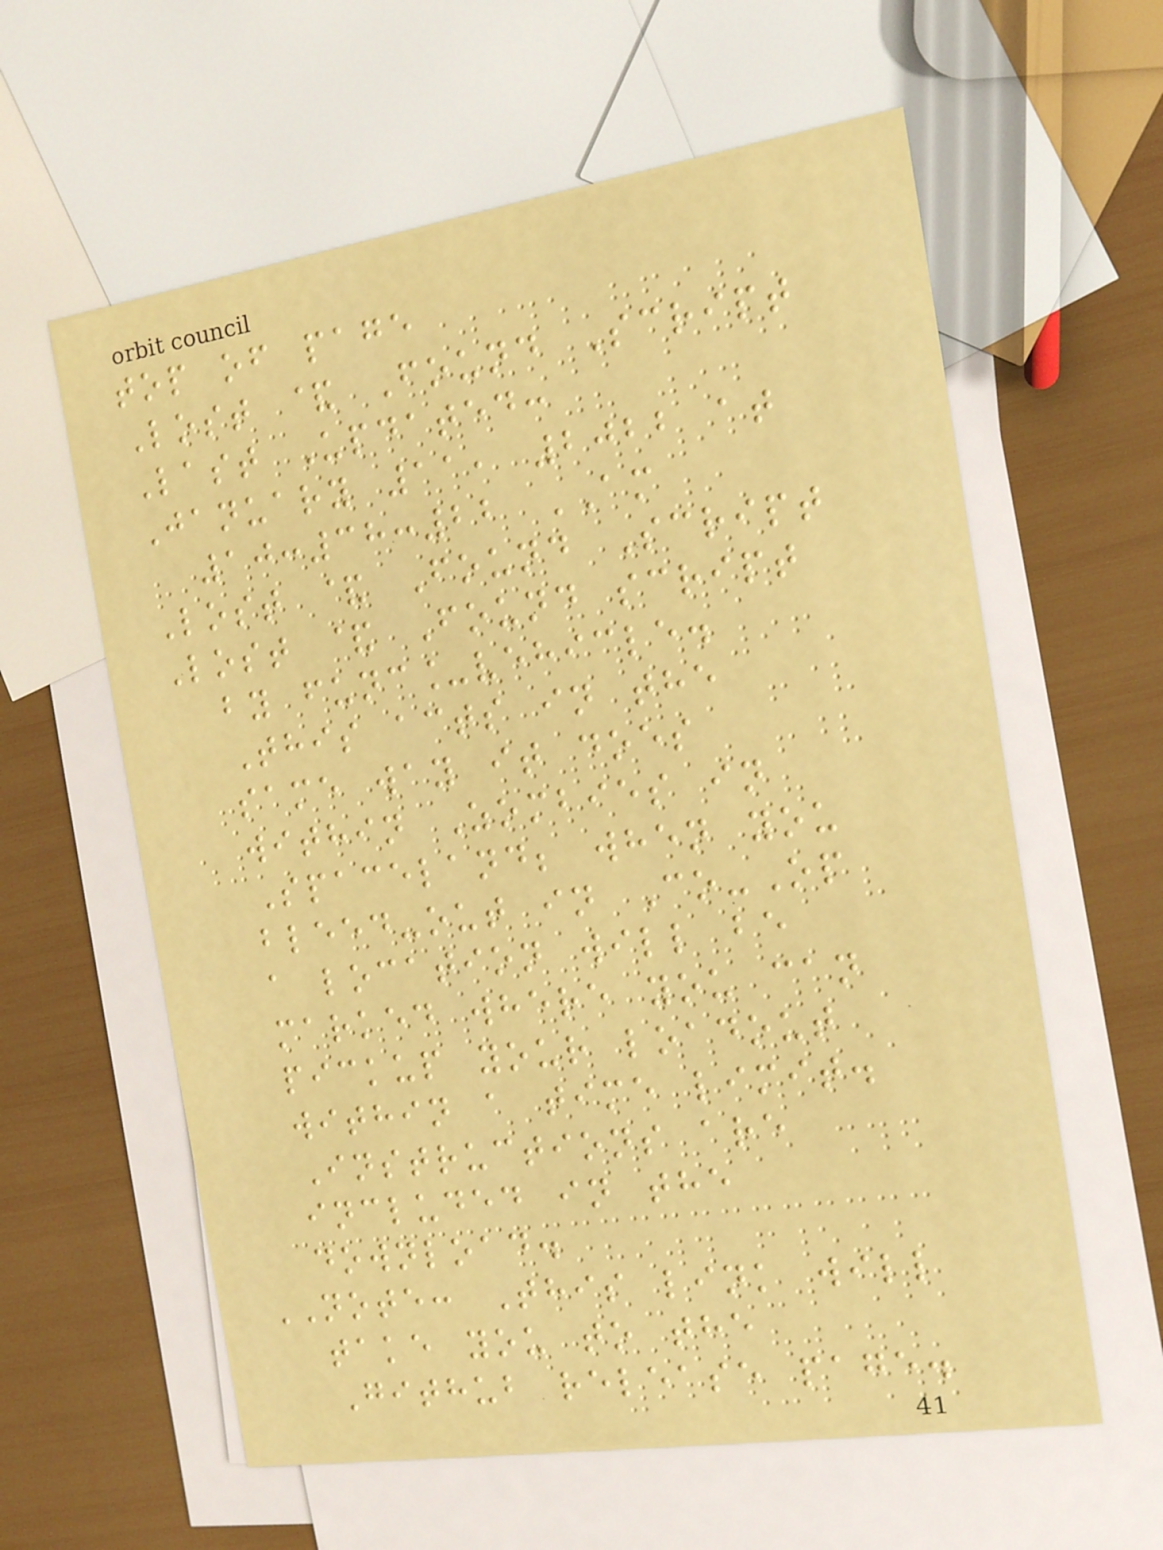top of page
Lost & Found Script
Last Updated:
January 11, 2022 at
10:38:22 AM
Lost & Found Script
Lost & Found script
by func_vehicle.
This acts in the
same way it does
within Zombies in
Spaceland; when you
bleed-out in Co-Op
a location will be
marked where you can
pickup your loadout
within a time limit.
Instructions are
included in the
download.
NOTE: This link will
take you to the
Github release page.
